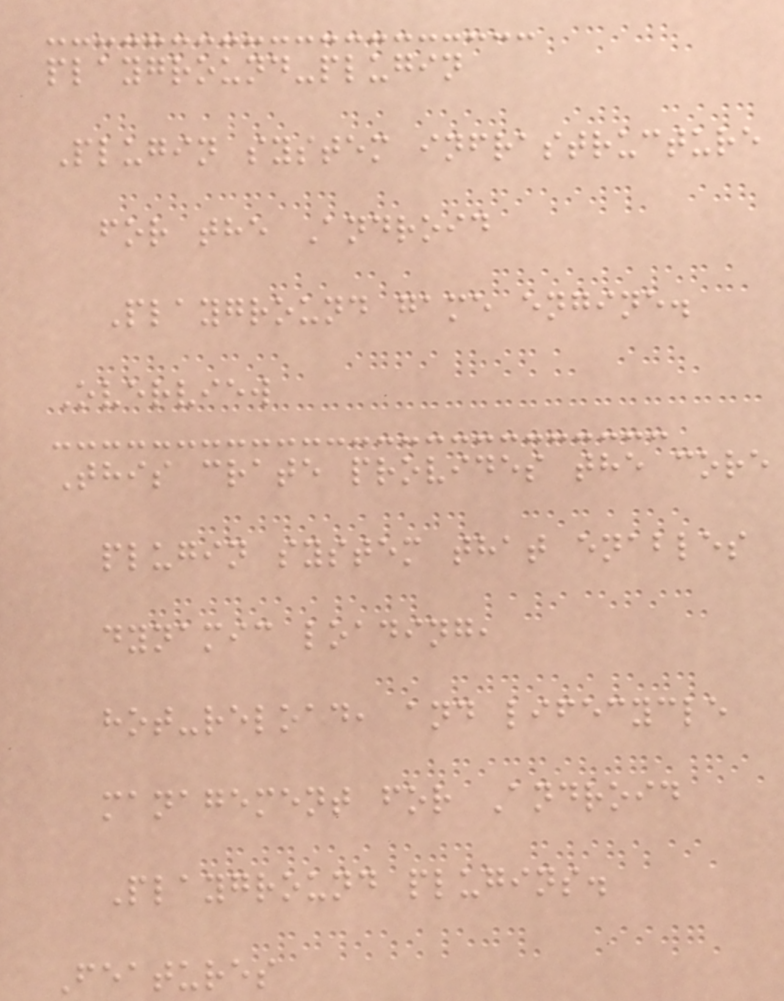playground-plugin
Plugin system infrastructure
for the Android
Playground game engine.
Overview
This crate provides the core
plugin system that enables
dynamic loading,
hot-reload, and lifecycle
management for Android
Playground plugins.
Features
